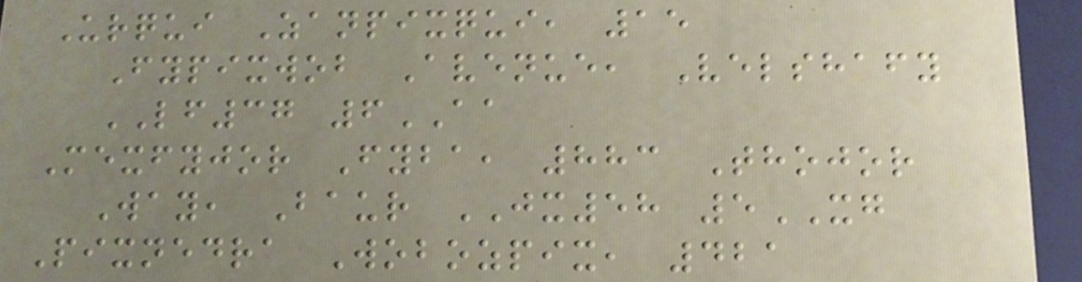Urqui Zanpixqui, 15
Fypixwob Avenue, Velshafy
LF37 6AA
Mexfyjor Fyba, 883 Thojor
Way, Baur JX58 5XG
Pixnedra Wobozpix, 421
